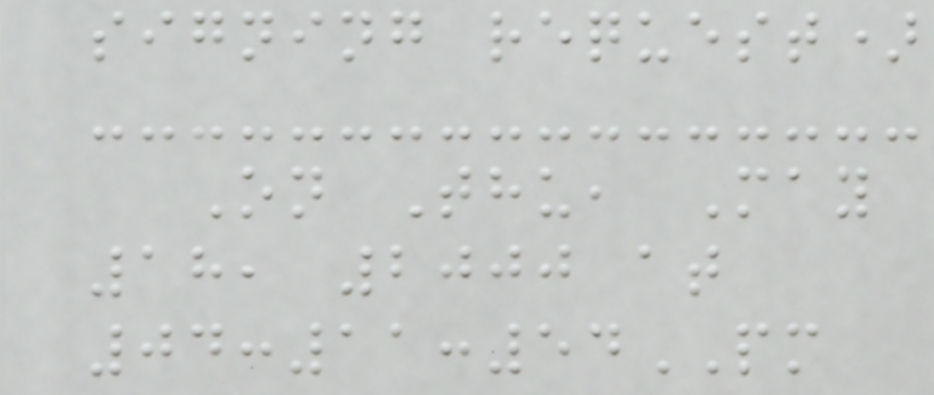signing request)
On Thu, May
18, 2000 at
04:11:54PM
